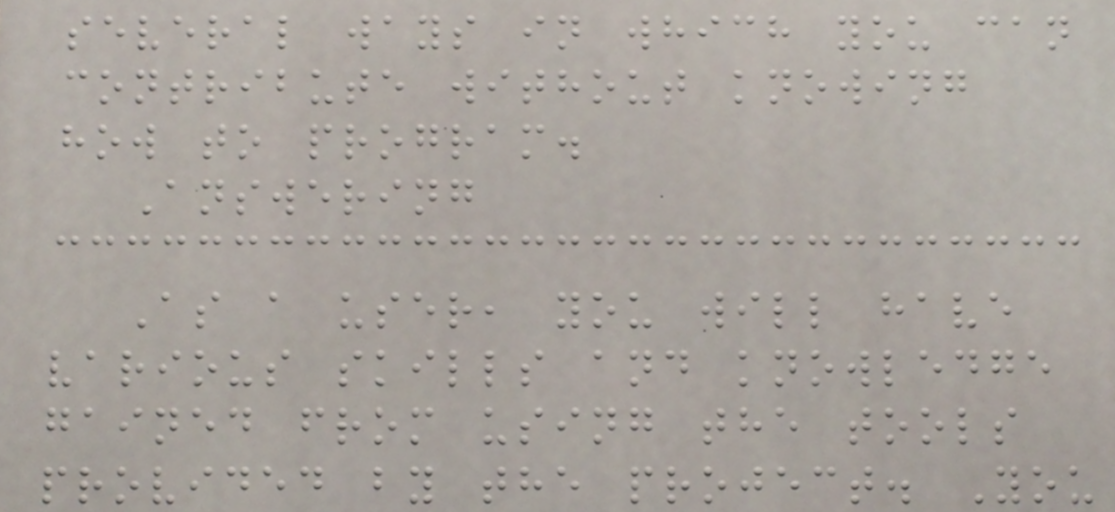several ways in which you can
contribute without knowing
how to program.
Answering
As a user, you will have
various skills and knowledge
gained from using the tools
provided by the project. You
